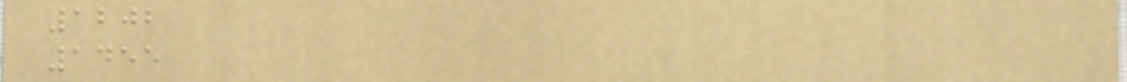1202
1455
